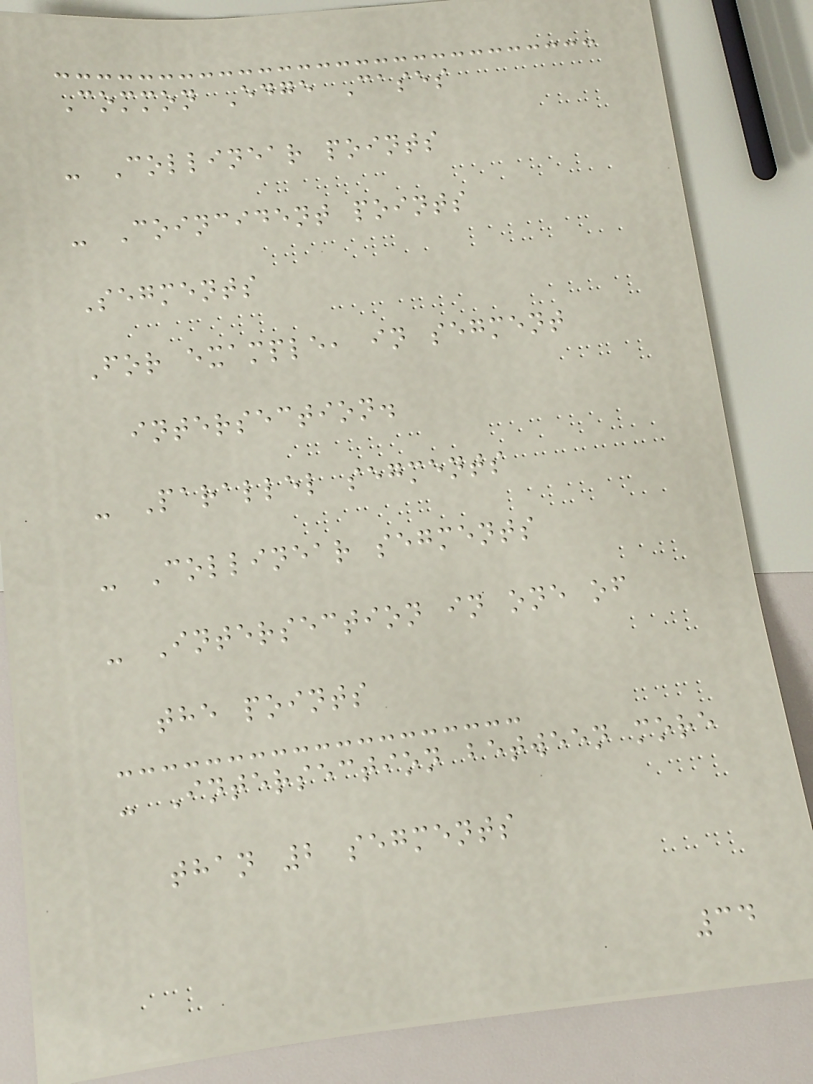Common Edge Cases
- Collinear points
- Coincident points
Segments
For example, in segment
intersection.
- Parallel segments
- Collinear segments
- Intersection in one of
the points
- Intersection between more
than 2 segments
34
